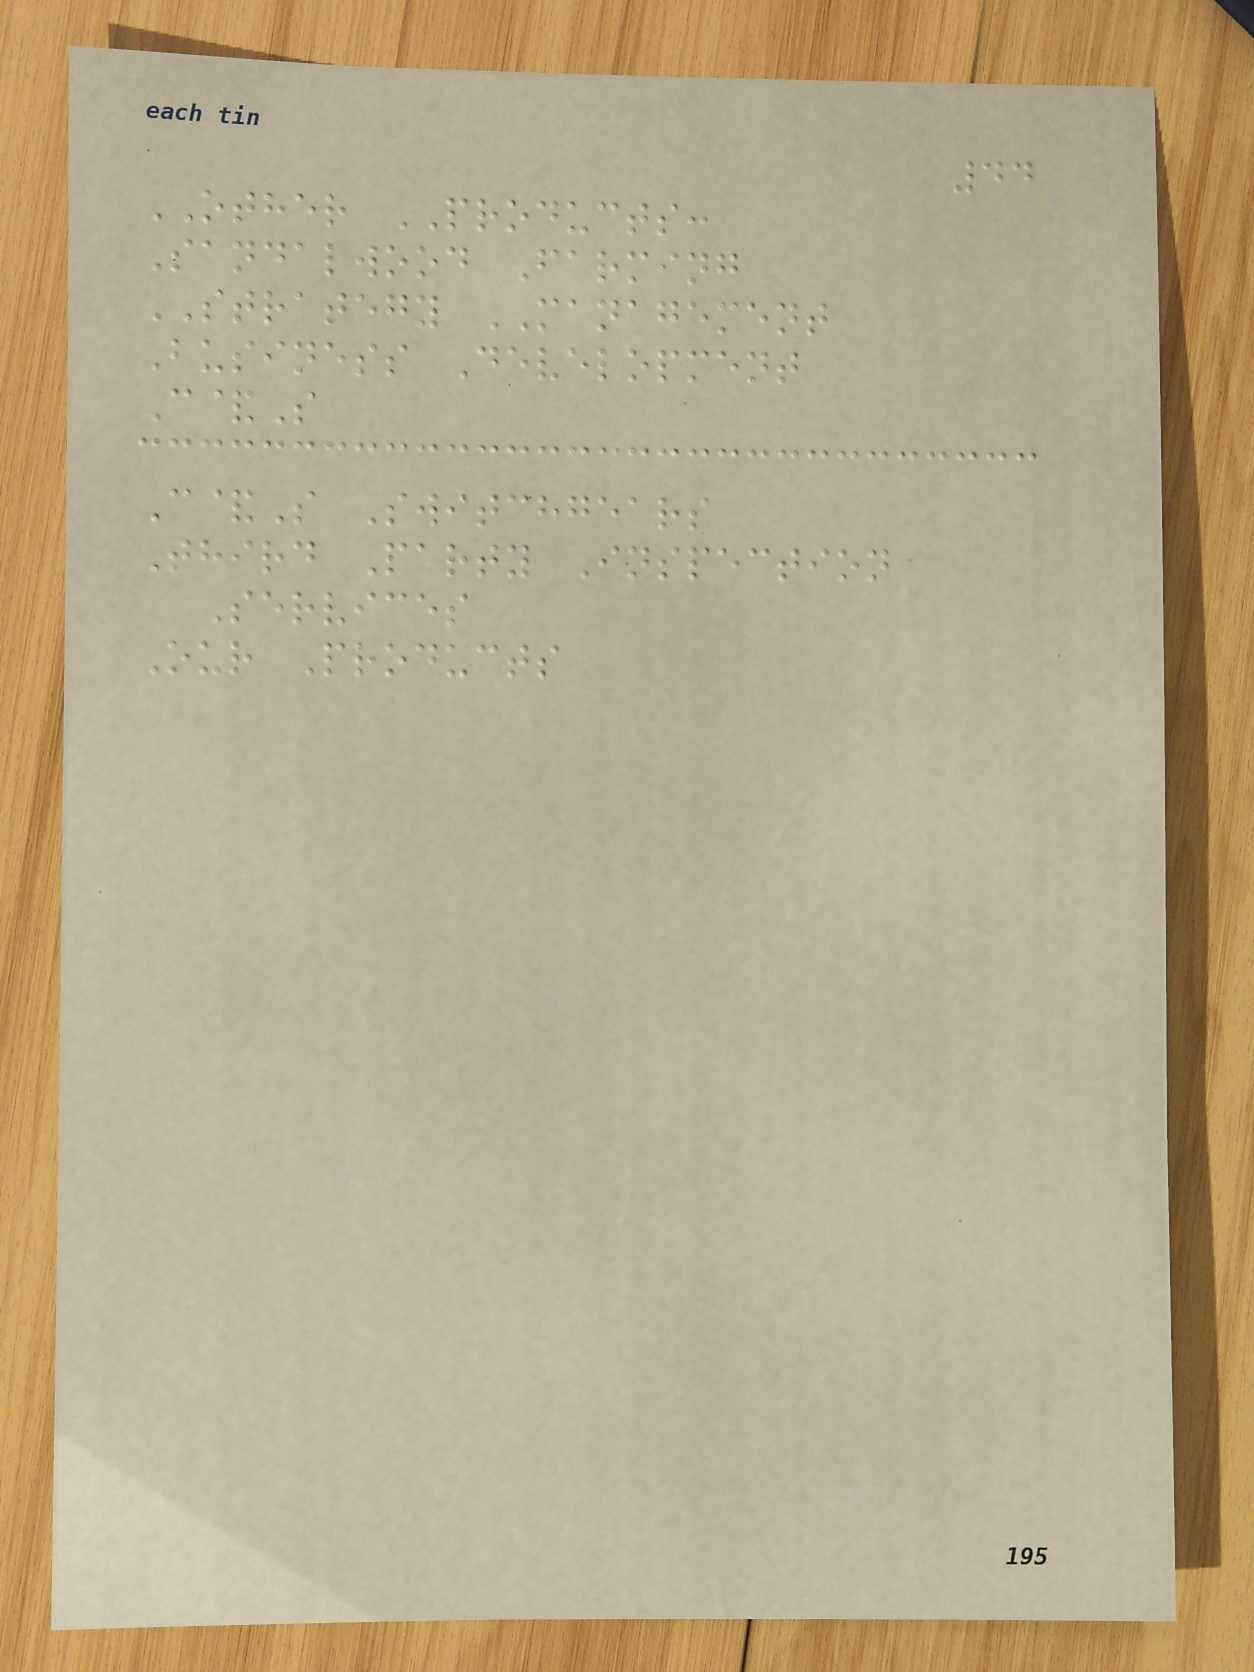44
OTHER PRODUCTS:
Sandalwood Farming
STRATEGY MANAGEMENT
Business Development
C&S
C&S Switchgears
Third Party Inspection
Services
Our Products
